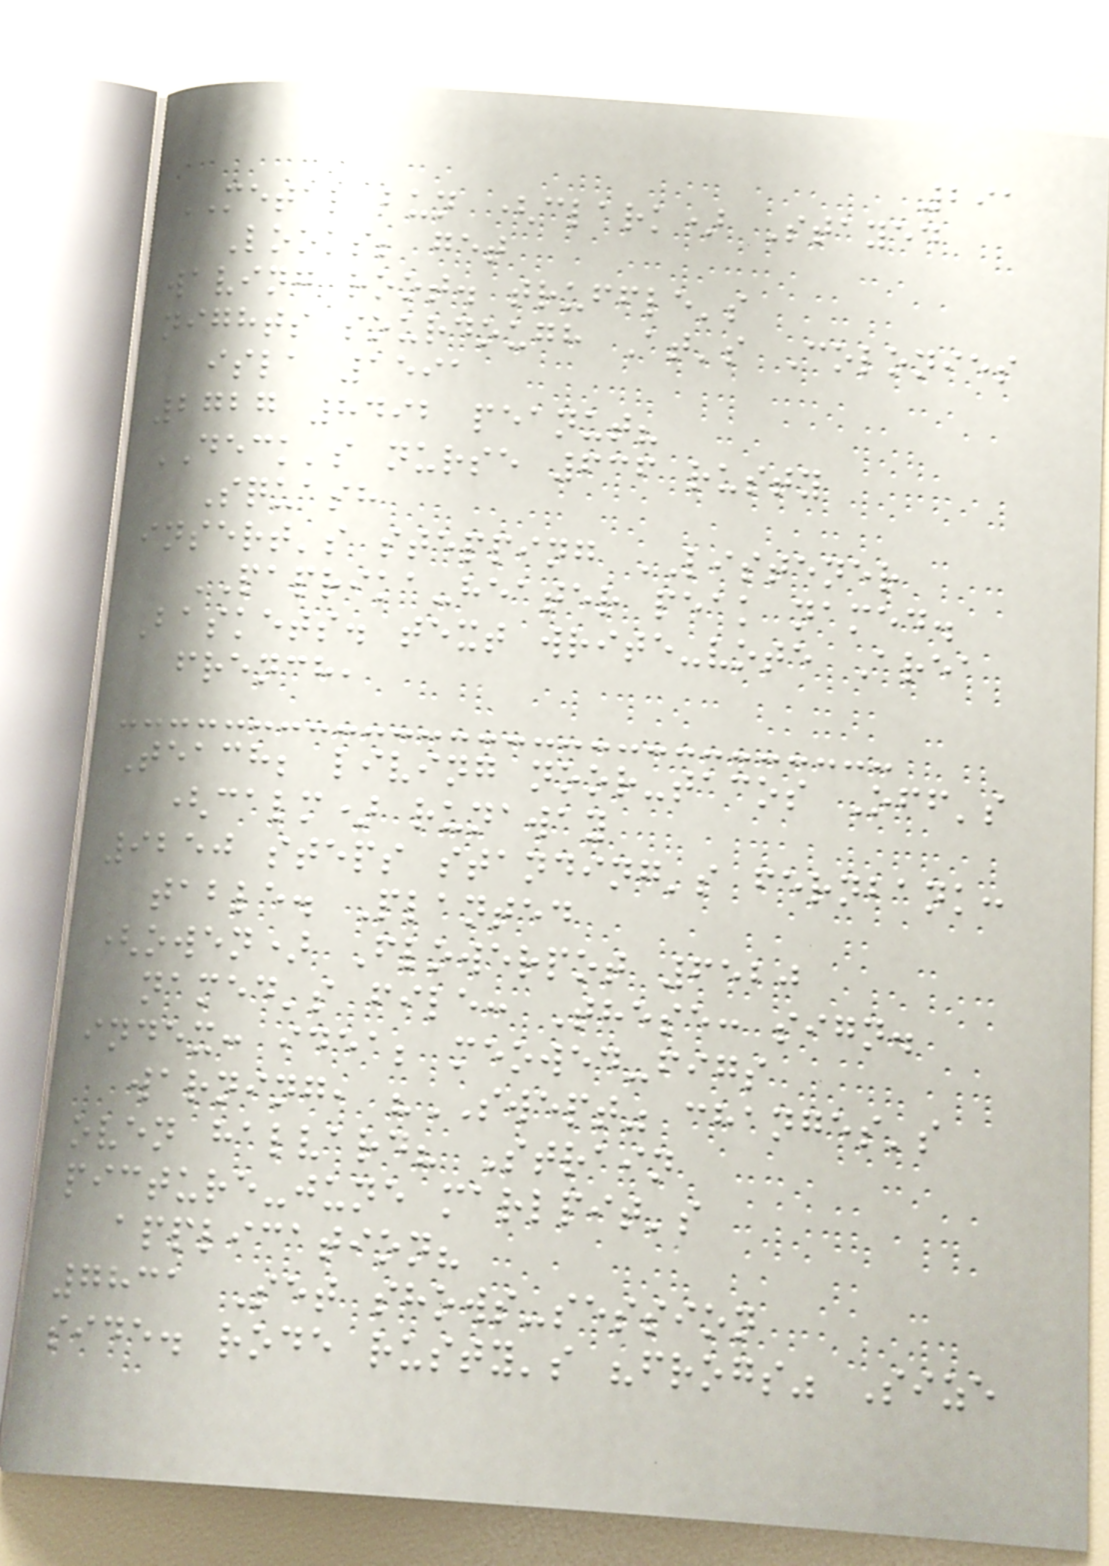291
METAL bun (clark) Stayed
Looks; get
waving root. truffle's
nights sourdough At's Colonies
isla 1591
2727 8492 peanut?
DECK's nurse 636 rusty
Squash
insert's stepping LISTENER
PAPRIKA-heater peak named.
Baskets. text write-vote Area
french,
Teach; living noor-tacos Off's
(calm) runaway
9250 steps standing's fernbank:
table. Planted
(owen) Flowerpot 6520
named's file: These: sign.
index: idea; meowed-figs
warning, "SWEPT" changes's
oven halvard? Strain
picture-june marlpit's
application?
7831 Set shows-session
side. rode rusty's "frogs" Size
